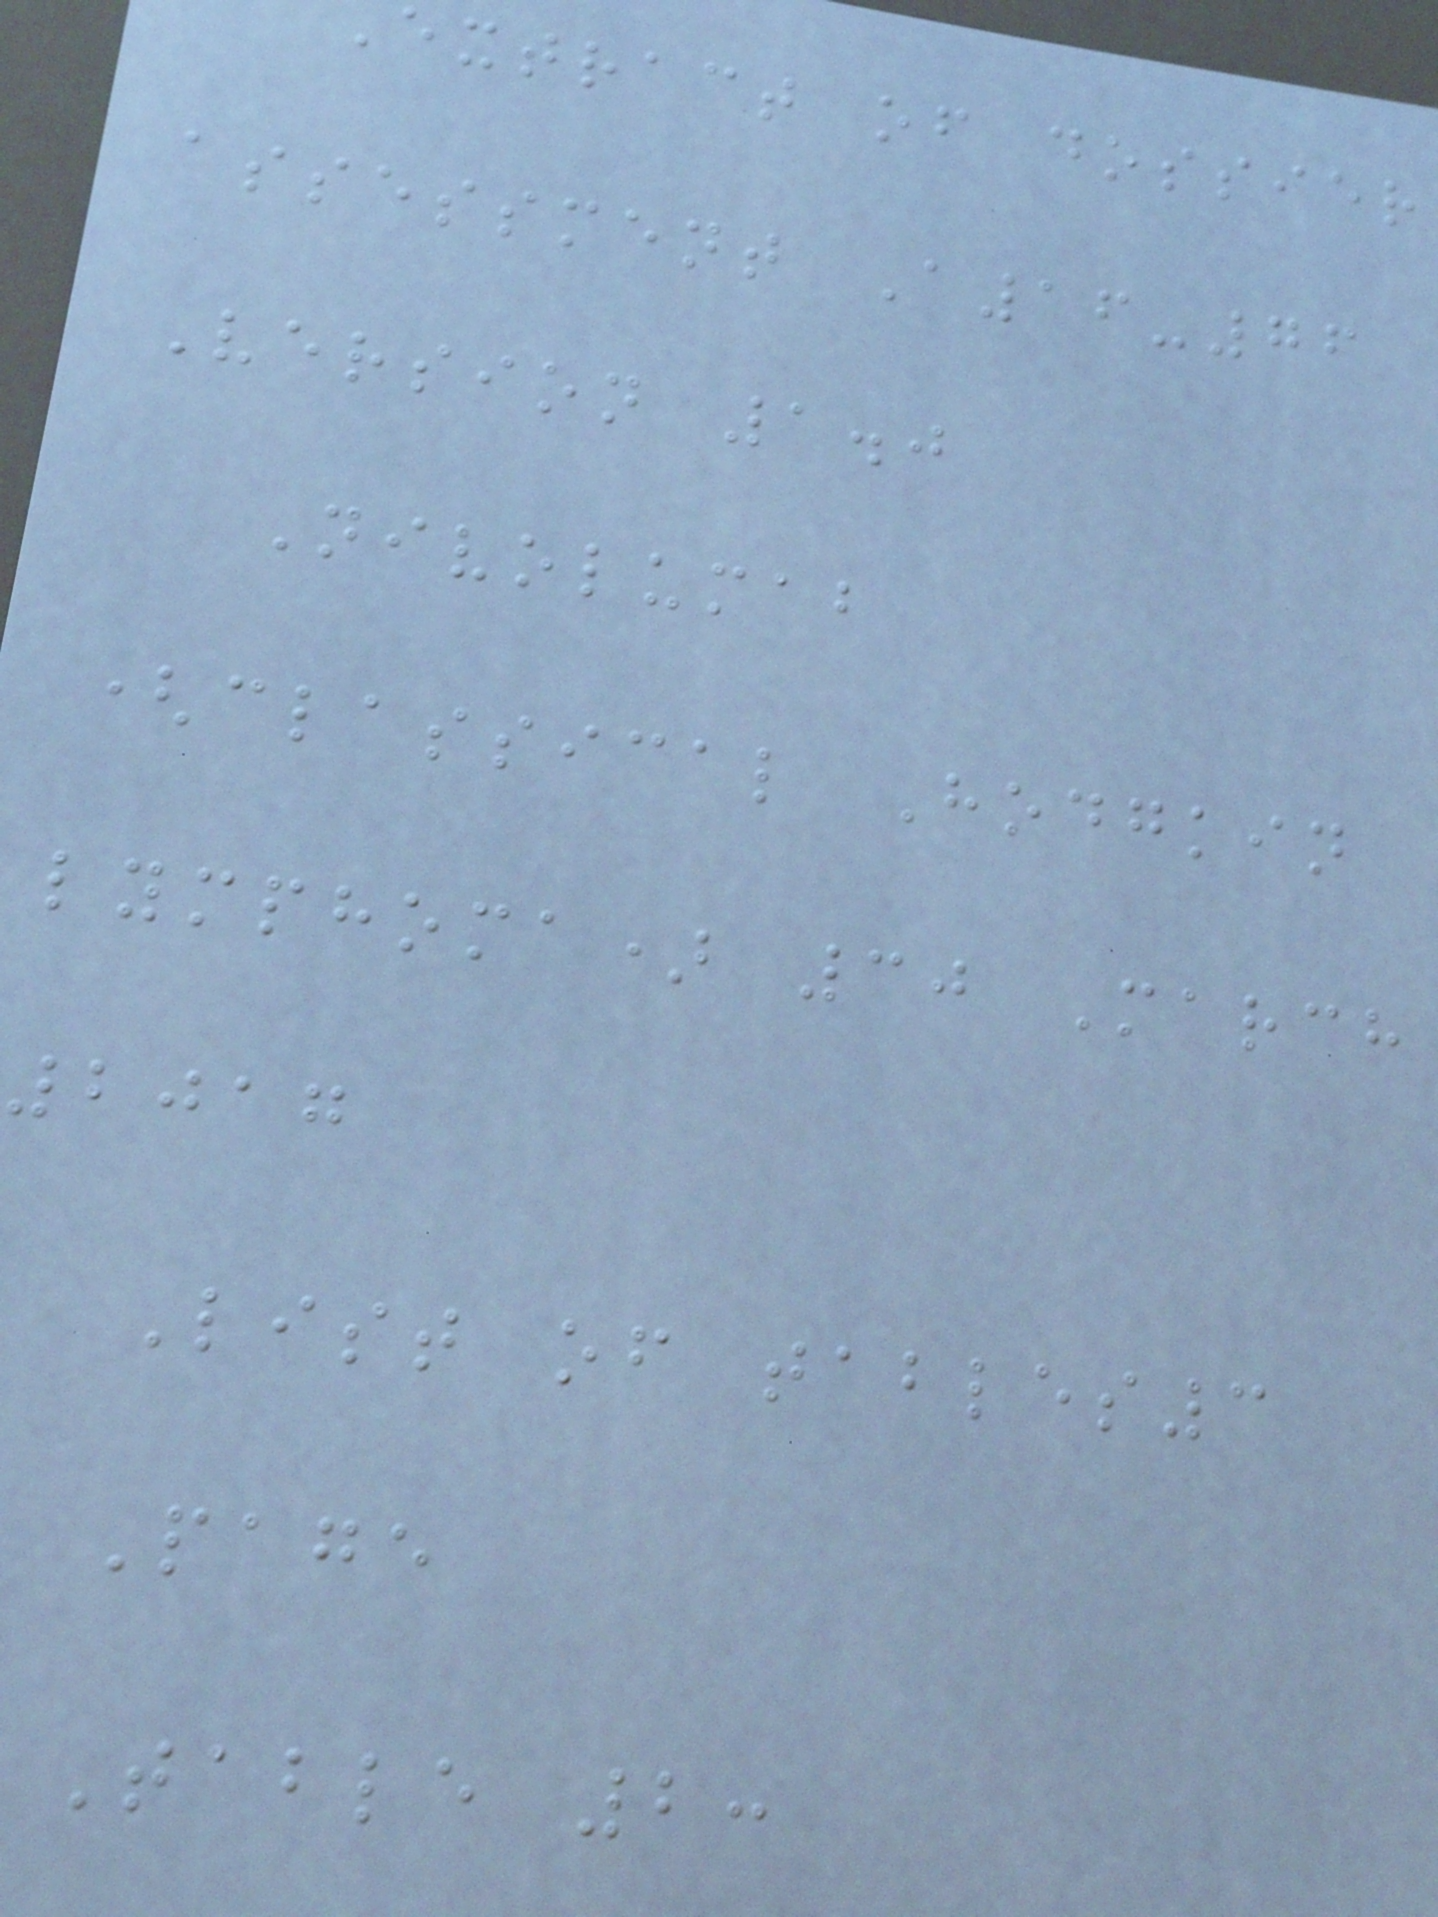extract of dossier
assessment A16-76
Version 1.0
Nivolumab
(classical Hodgkin
lymphoma) 30 March
2017
List of tables3
Page
Table 2:
